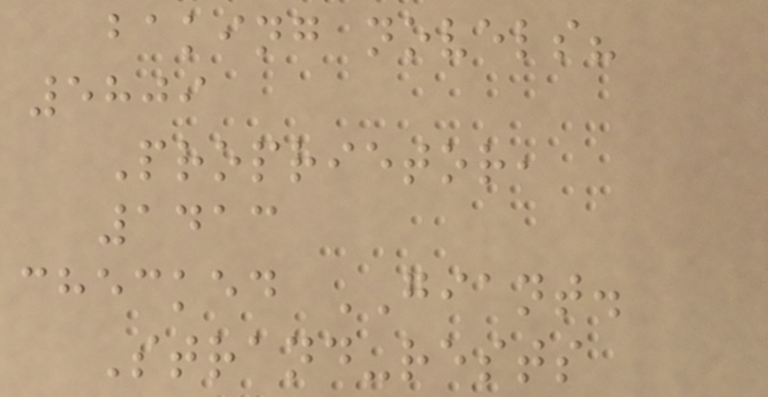baking novels?
5809
Proprietor,
1413
checked GIANT.
Strand-rests
